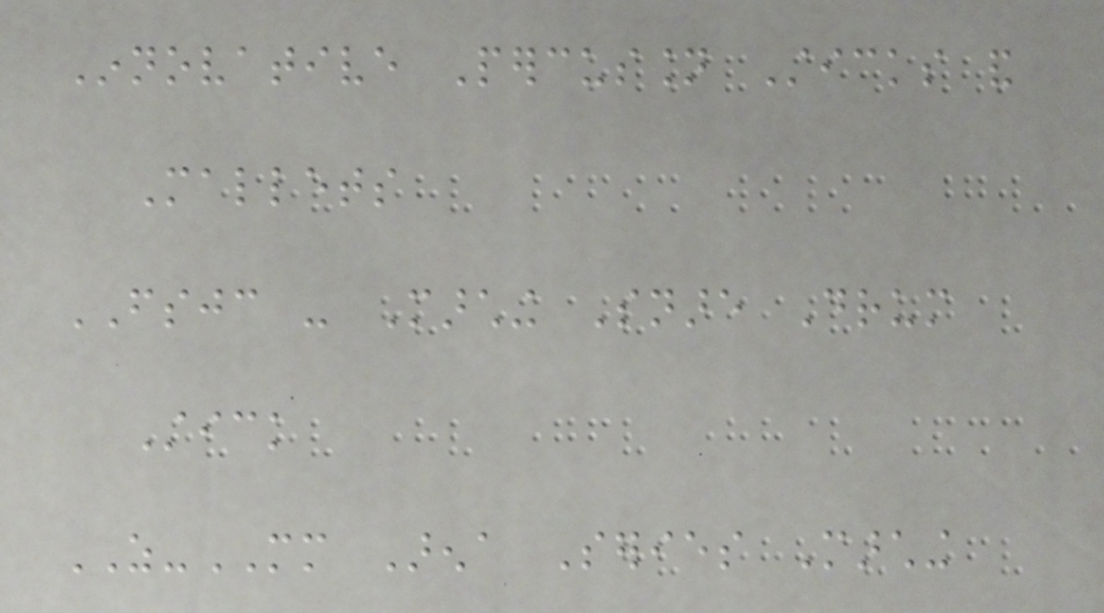Innovative Percussion Sticks and
Mallets
FSJC - Marching Snare Drum
Stick
AS-MM Arena Series Marching
